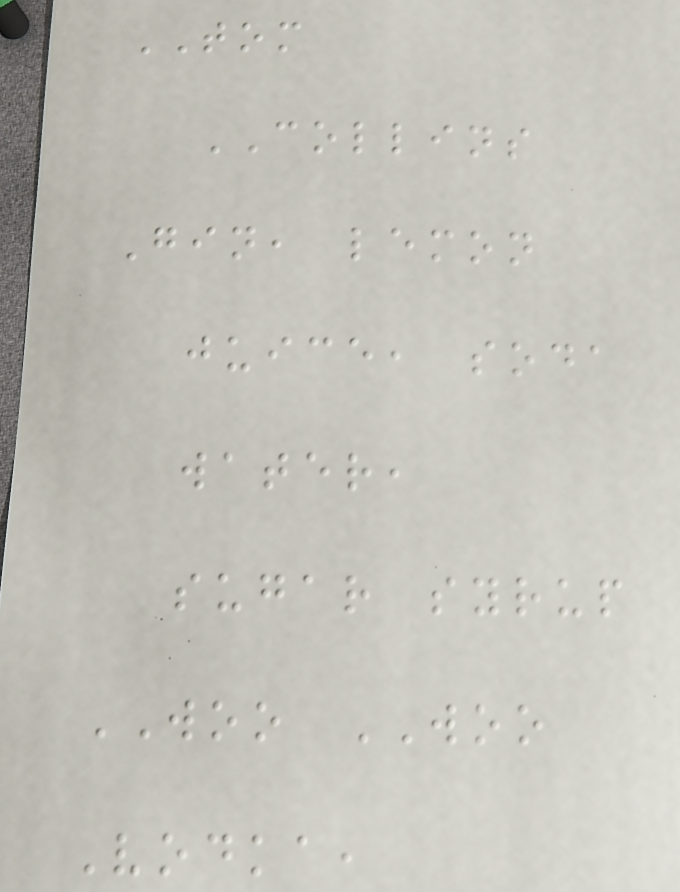TOM
COLLINS
Gin, lemon
juice, soda
water,
sugar syrup
WOO WOO
Vodka,
